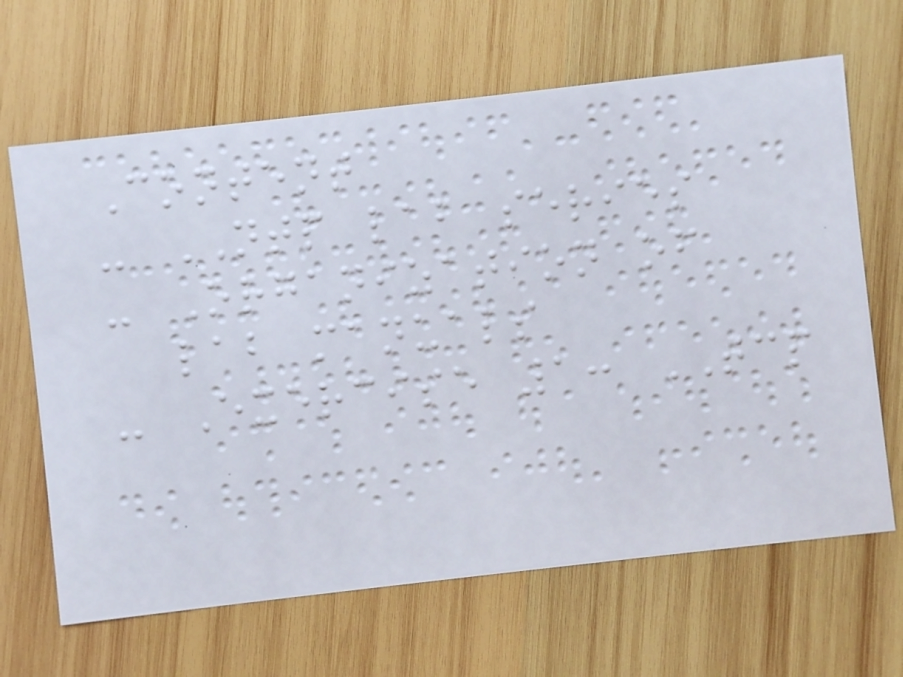Content
- NTP lab series
- Organization of
lab manuals
- Exercise 1: TCP
